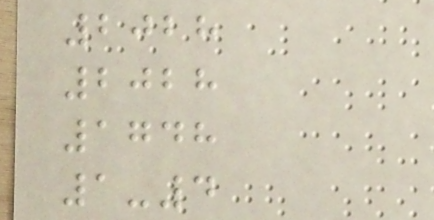2028
2028
1748
1-4
